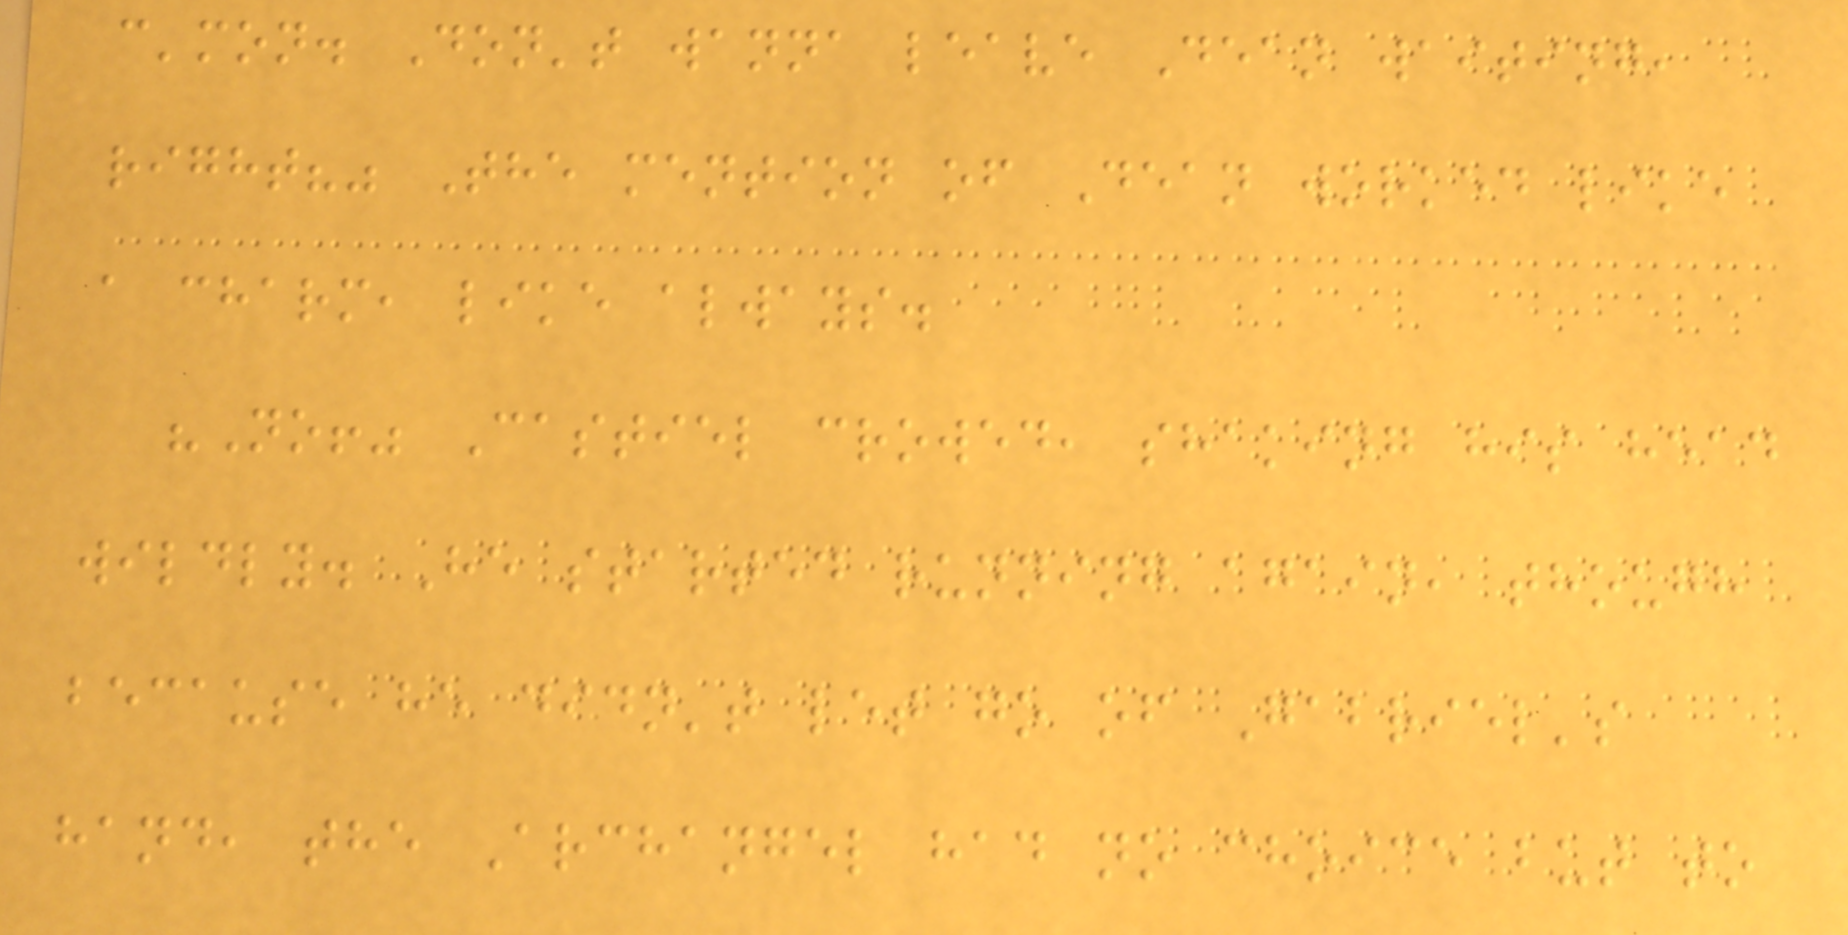c'mon. Don't wanna leave Dean waiting,
right?" The mention of Dean worked like
a charm, like always.
"No!" Castiel crowed, shaking his head
wildly. He started running again, though
because he didn't let go of Gabriel's
hand, the Archangel had no choice but to
